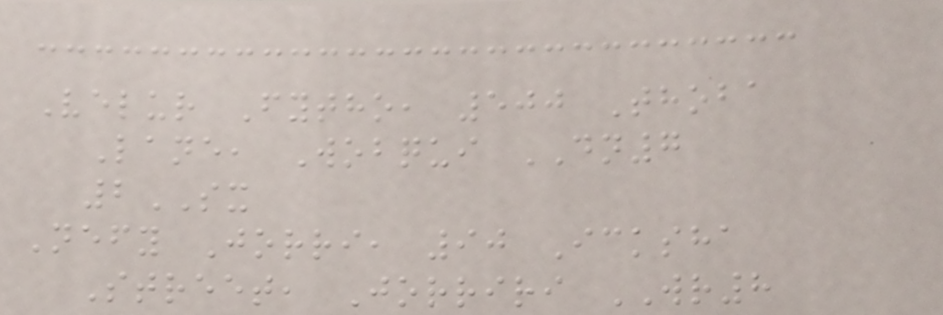Velur Fytho, 500 Thoba
Lane, Wobqui DN7
2SX
Nefy Jorri, 90 Icksha
Street, Jorriri WR8
